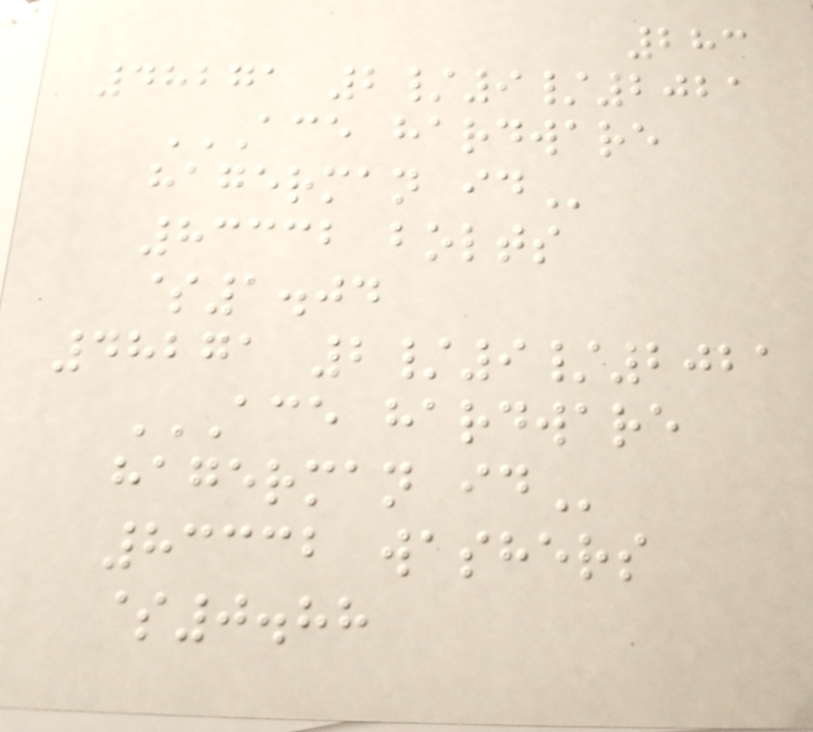283
48271 2/9/2021
ACE HARDWARE
HAGERMAN ID
83332 bolts
$1.04
48271 2/9/2021
ACE HARDWARE
HAGERMAN ID
83332 washers
$0.88
